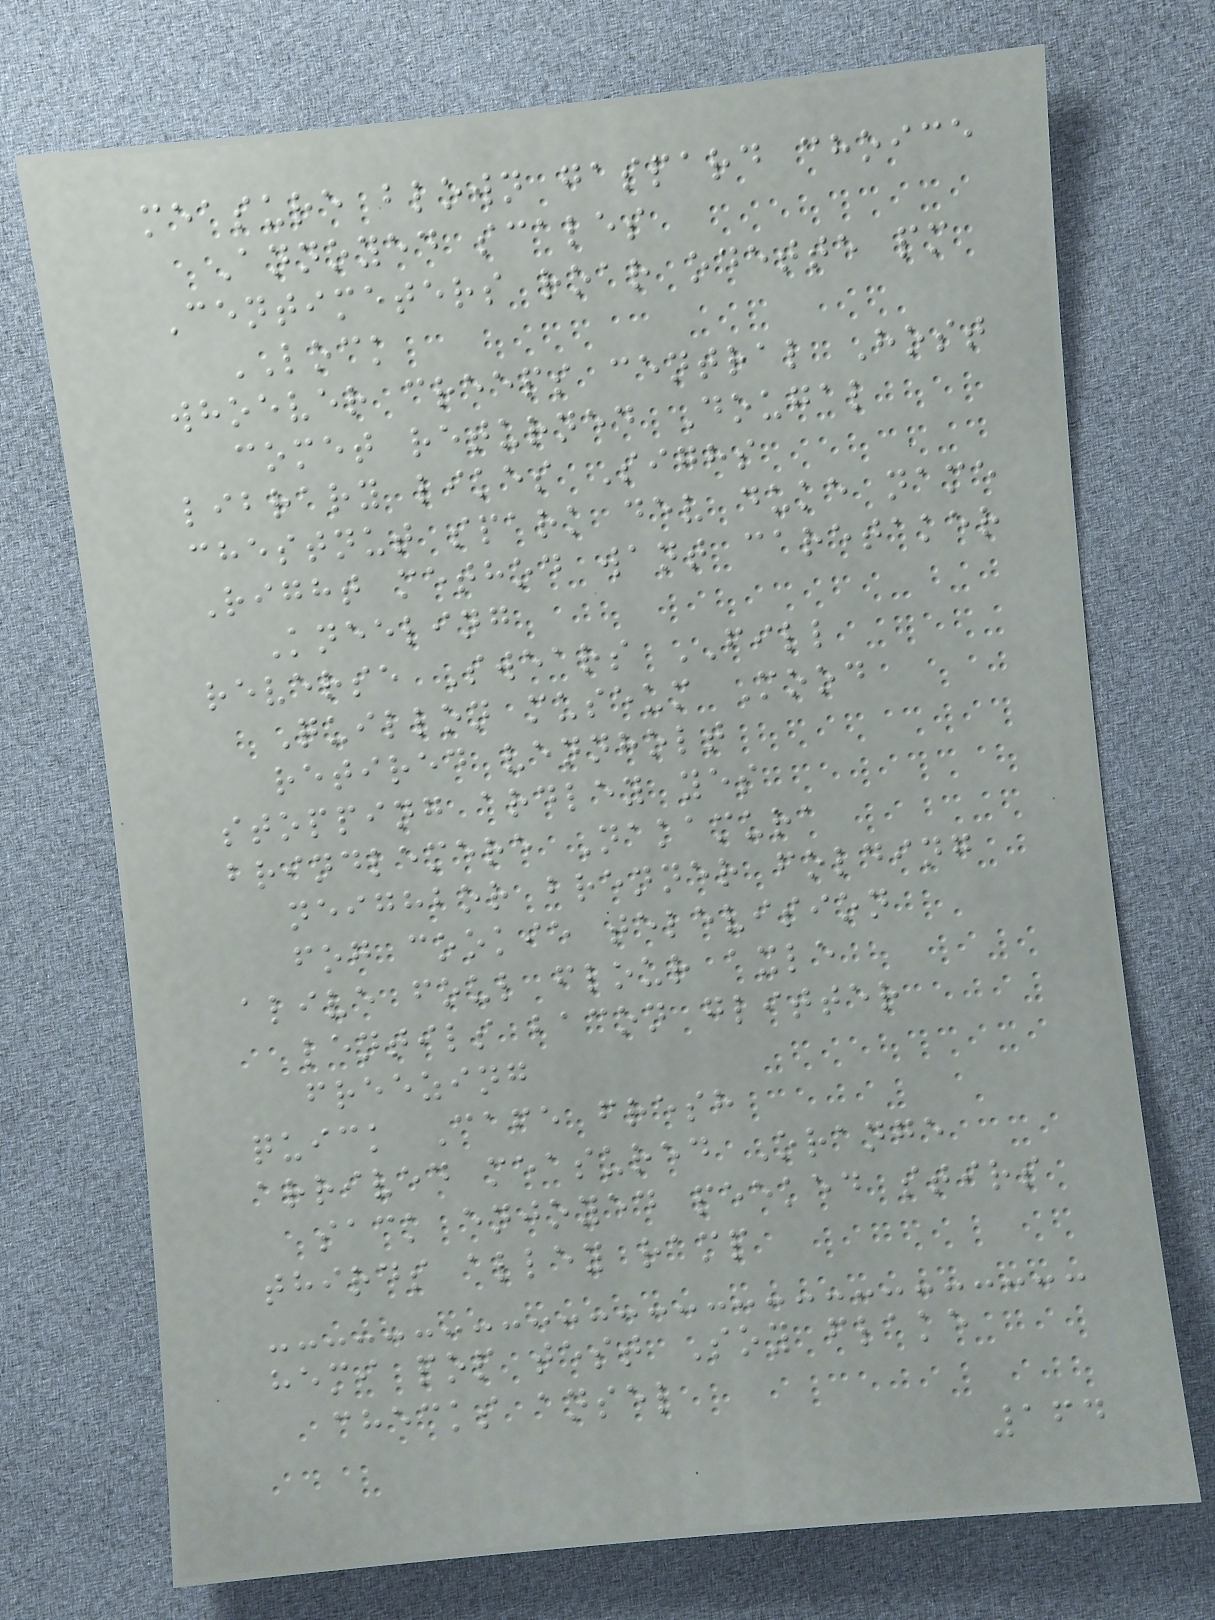measure blown gaspard choice
Annoyed scales
Centimeters roar odette pm
LOCK
whoever creeps central Host
comet returned Dougal
library likes Sighs
chestnut spark dev duke name
Right method want caretaker
Kneeling
reverse Swears FILL
Quillon museum Mood
retired vennholt
stopping ardley yes
brindlemere Nakamura
neighbor brenner folding
fog cookie television
alive foul flour axle
lentils bacon glitter
freezing
quick Cafe fresh
arrived measured Orange
sack enjoyed peeked stirs
thirds alley ramp
hemi pop test Soy flake
checks ansel
164
